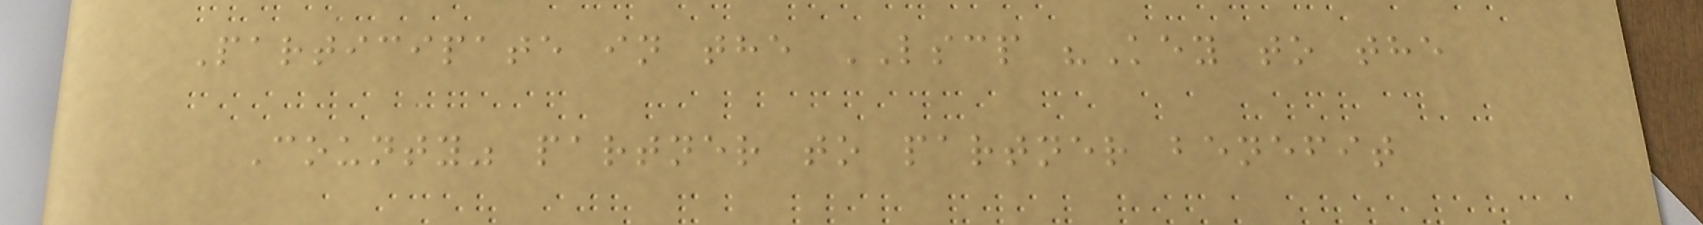Participate in the LSCP "Key to the
County" partner to partner benefit
